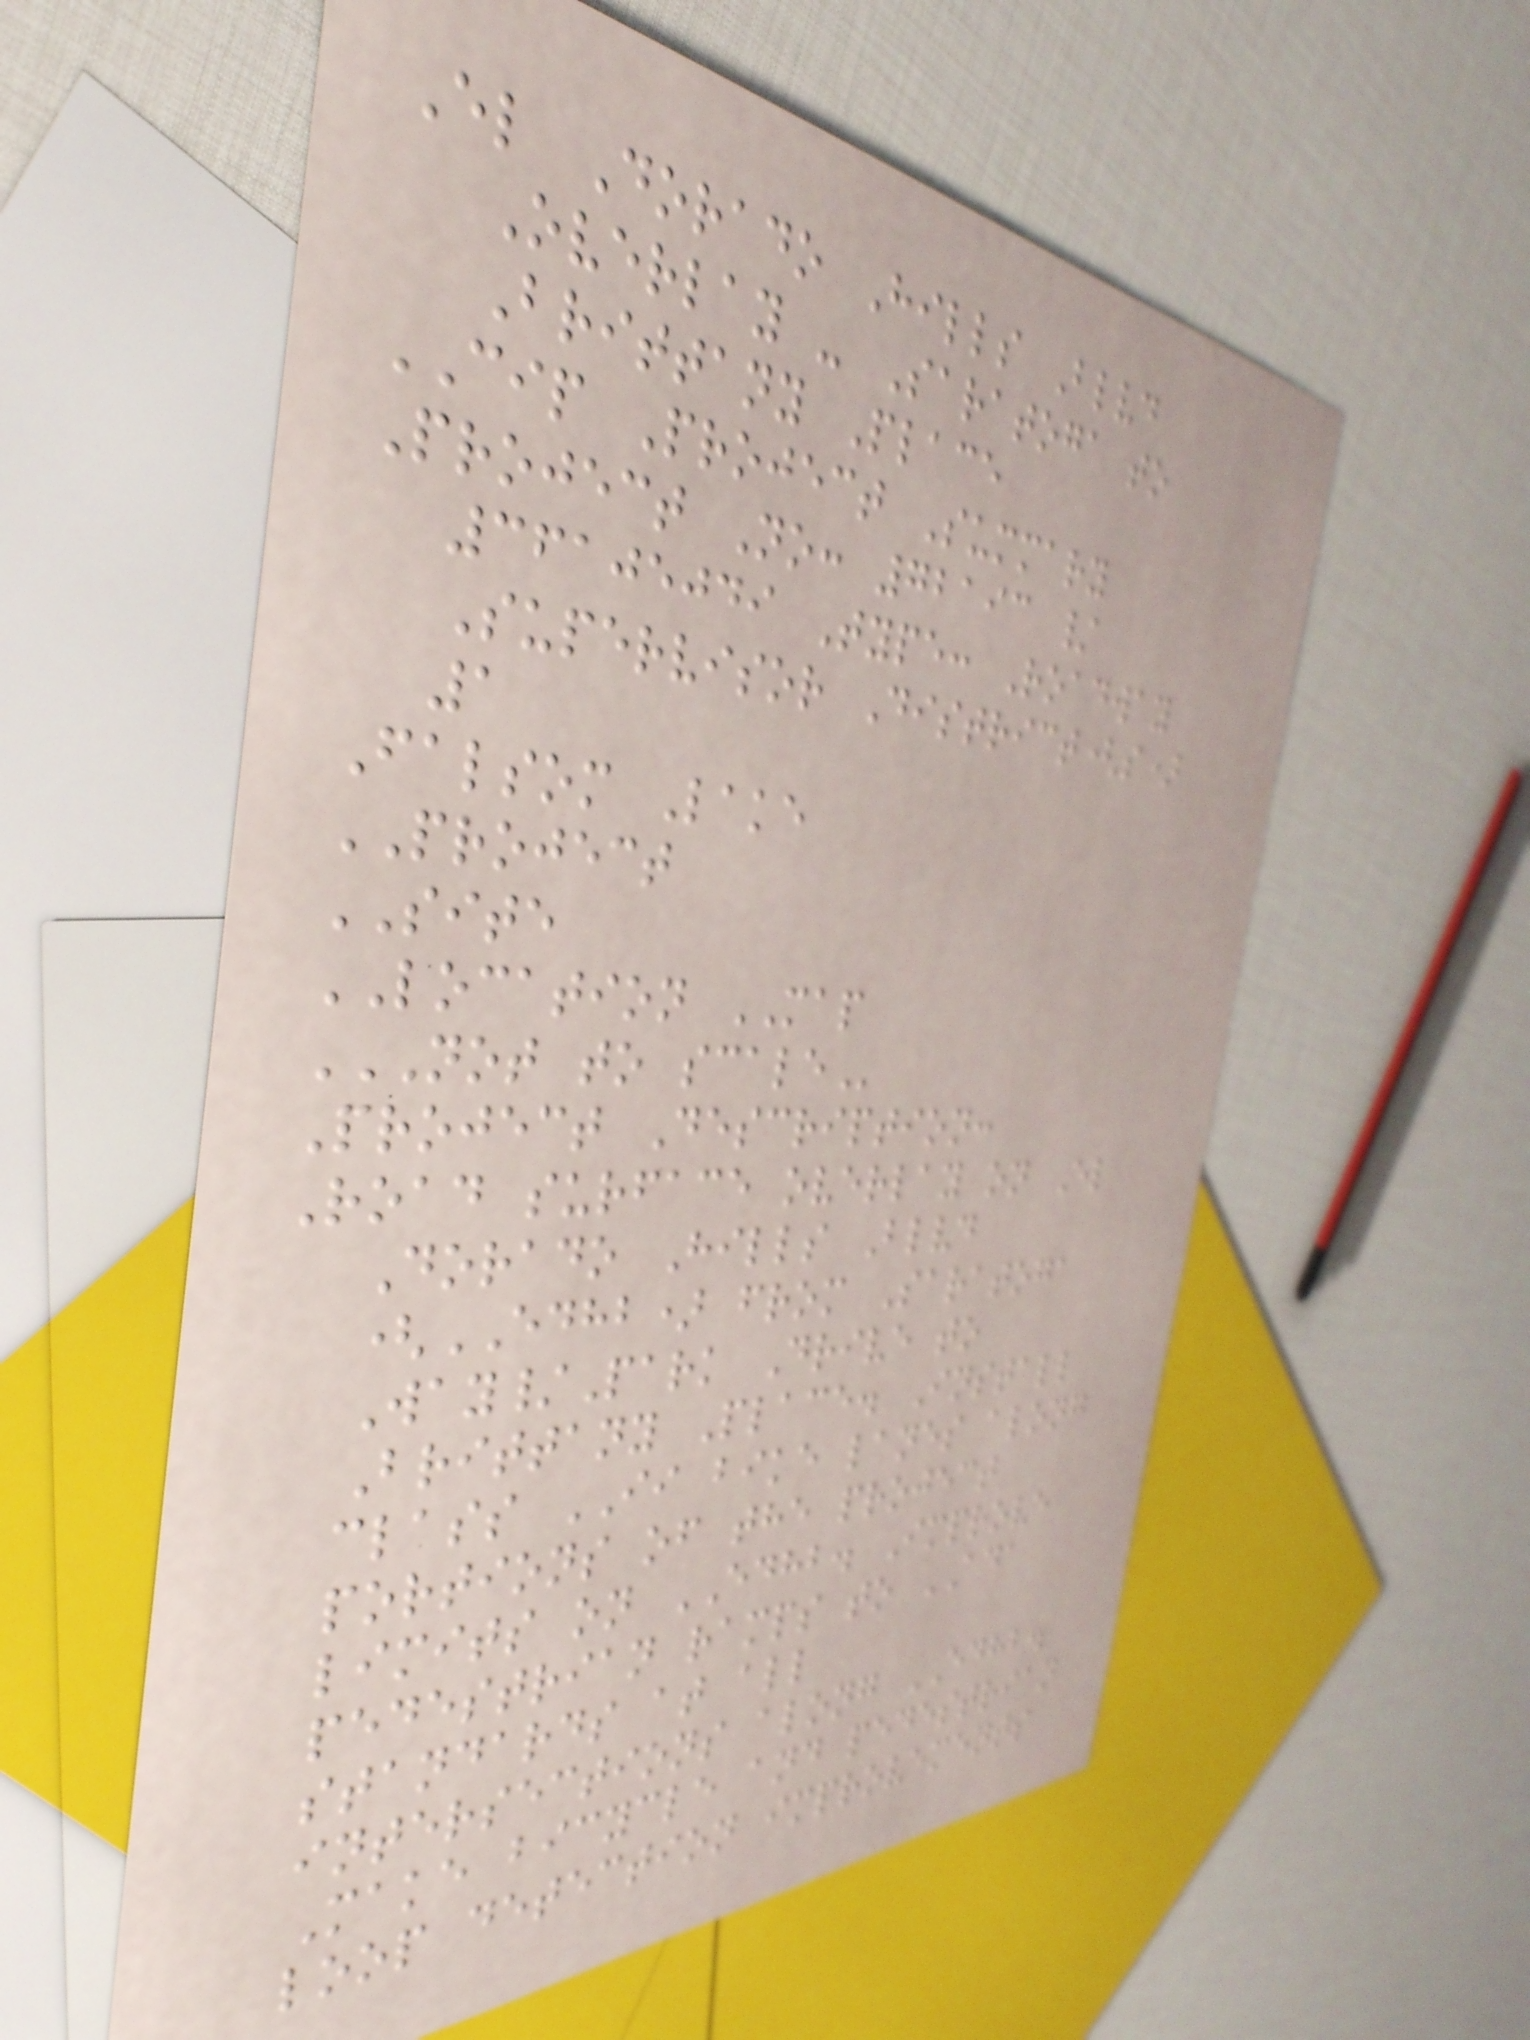El Dorado Hills Blvd
Overlay - Saratoga to
Brittany Place
CIP Project Summary
Project No: 72193 /
36105049 Type: Roadway
Supervisor District(s)
1
Falsom Lake
PROJECT
SITE
LOCATION MAP
NOT TO SCALE
Project Description:
Road surface overlay on El
Dorado Hills Blvd
(EDHB) from Saratoga
Way/Park Drive to
Brittany Place. Install
class II bike lanes along
portions of the project
limits on EDHB. Improve
pedestrian ramps to ADA
standards at all
intersections along EDHB.
Make bicycle and pedestrian
loop detection improvements
